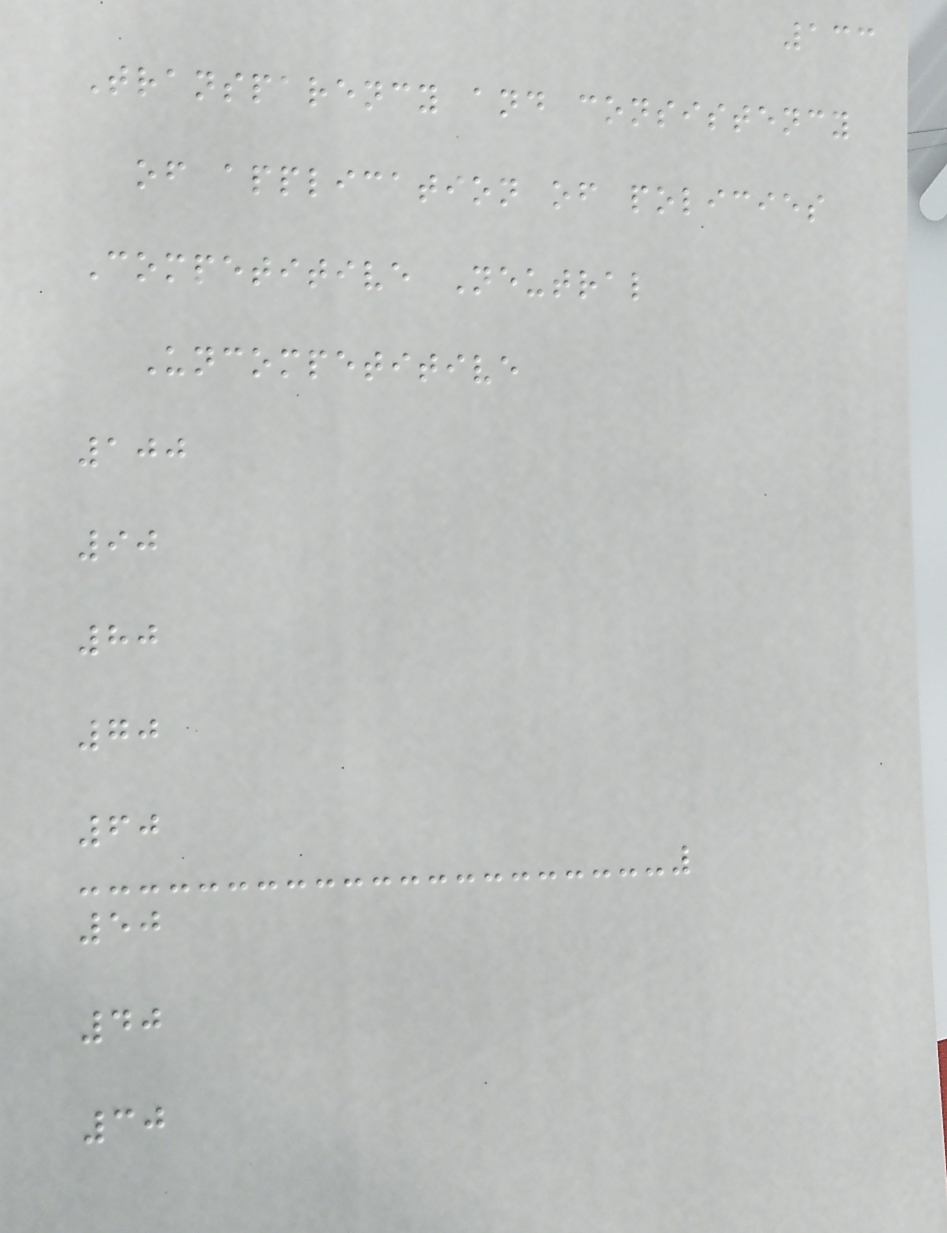133
Transparency and consistency
of application of policies
Competitive Neutral
Uncompetitive
100
90
80
70
60
50
40
30
